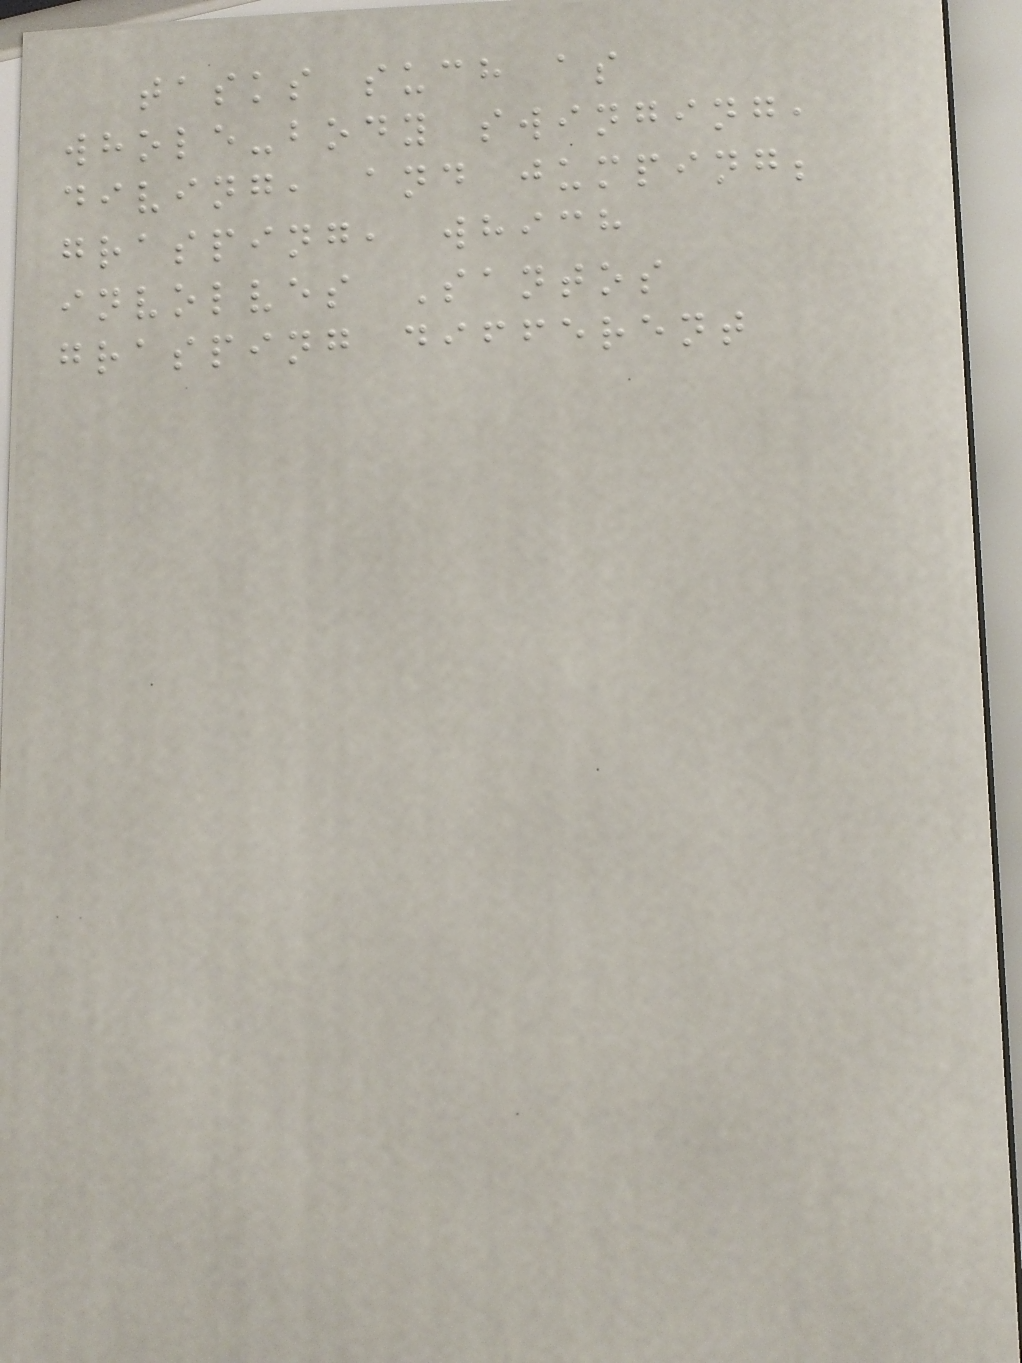tasks such as
whole-body swinging,
diving, and jumping;
grasping, which
involves Santos
grasping different
